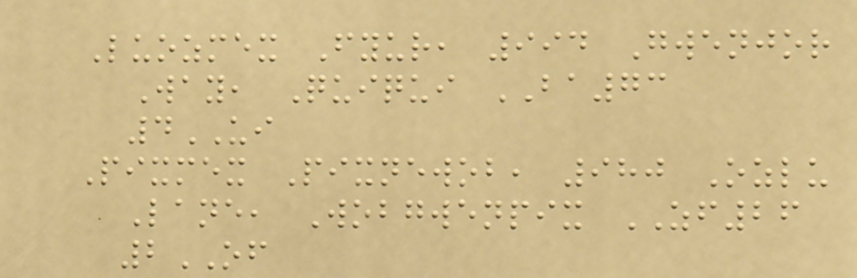Luozmex Fyur, 994 Gwenjor
Way, Quiqui BA73
4UI
Pixmex Pixnewob, 980 Ozlu
Lane, Wobgwenpix ZF26
2OF
